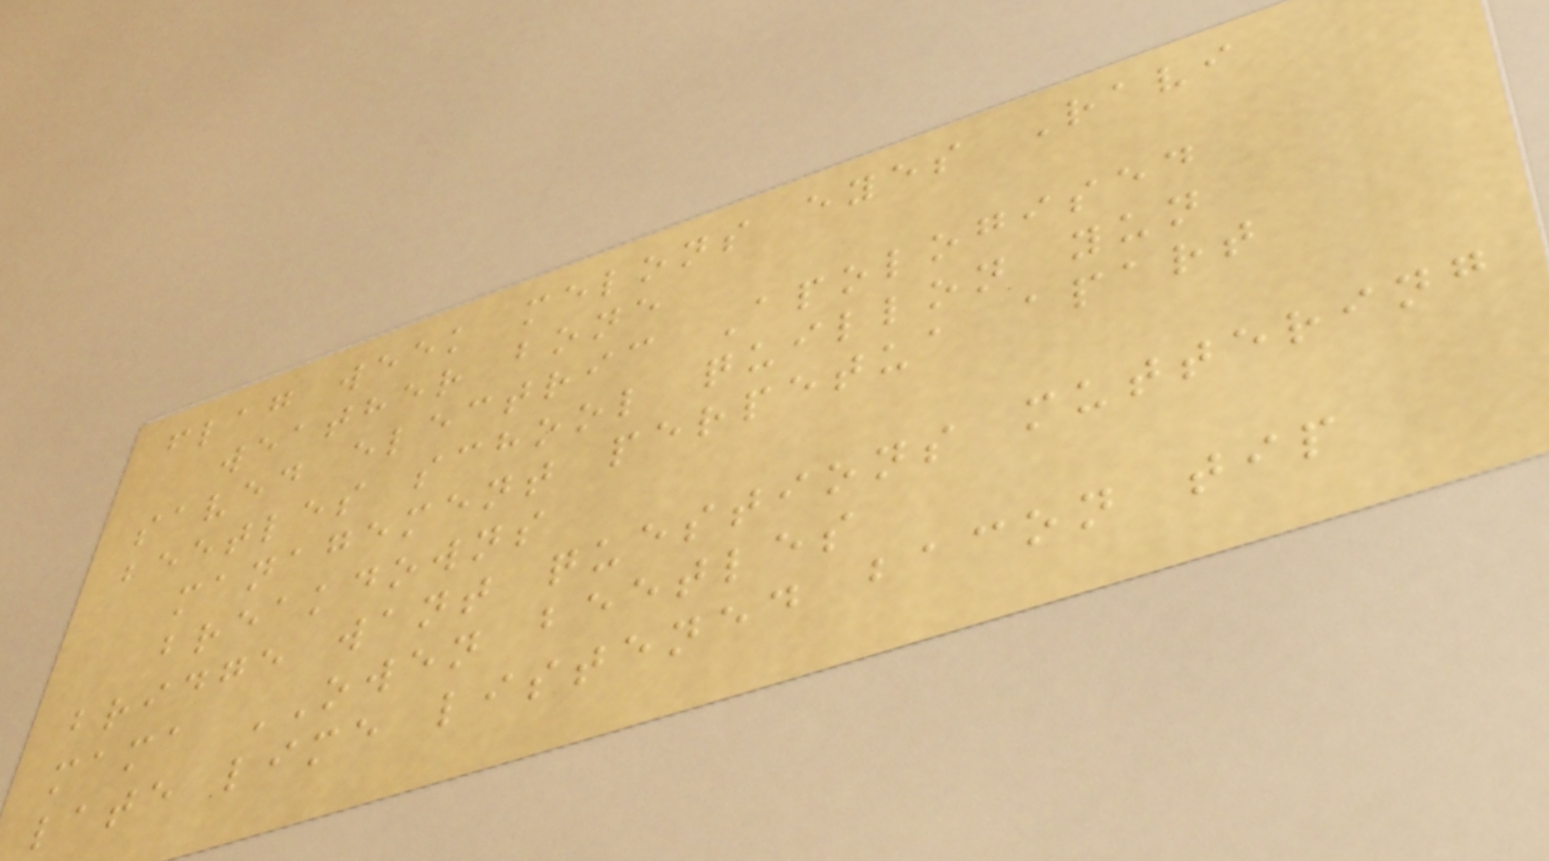flag week melons eyes Ravi
weather bone
saved electric Apologised
beetles school quillon yun
management perpetua apart
breakdowns
bridge want questions muttering
mama OWEN beetles
late lime listened bacon tip
